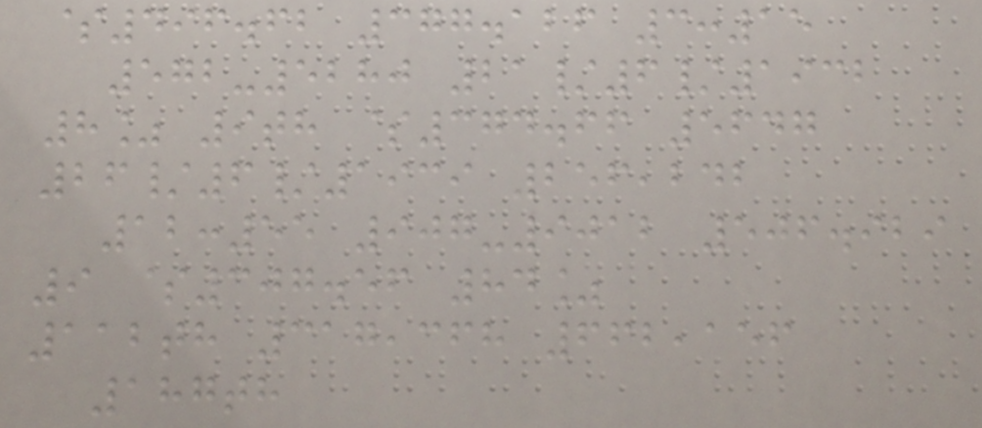$496.62 377.126 3:15
572-5280 21/6/1932
8% 9th $374.66 5647
26/6/1939 256,242
12:55 907-9012 506.929
9 $307.56 84%
112th 317,368 662,156
187th
